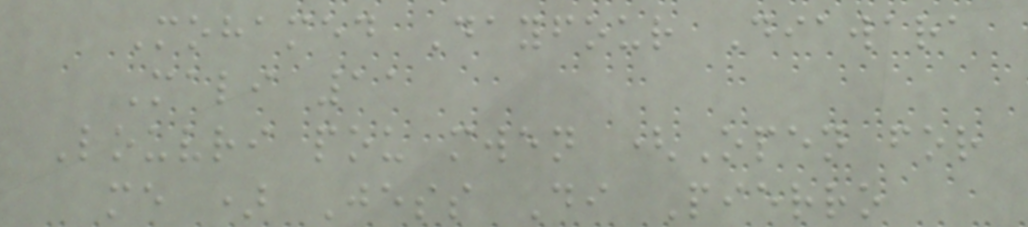Mohamed Dayfour Diawara
Mali 11
Louvri pou mwen (Open for
me ) Jess Di Pierro
